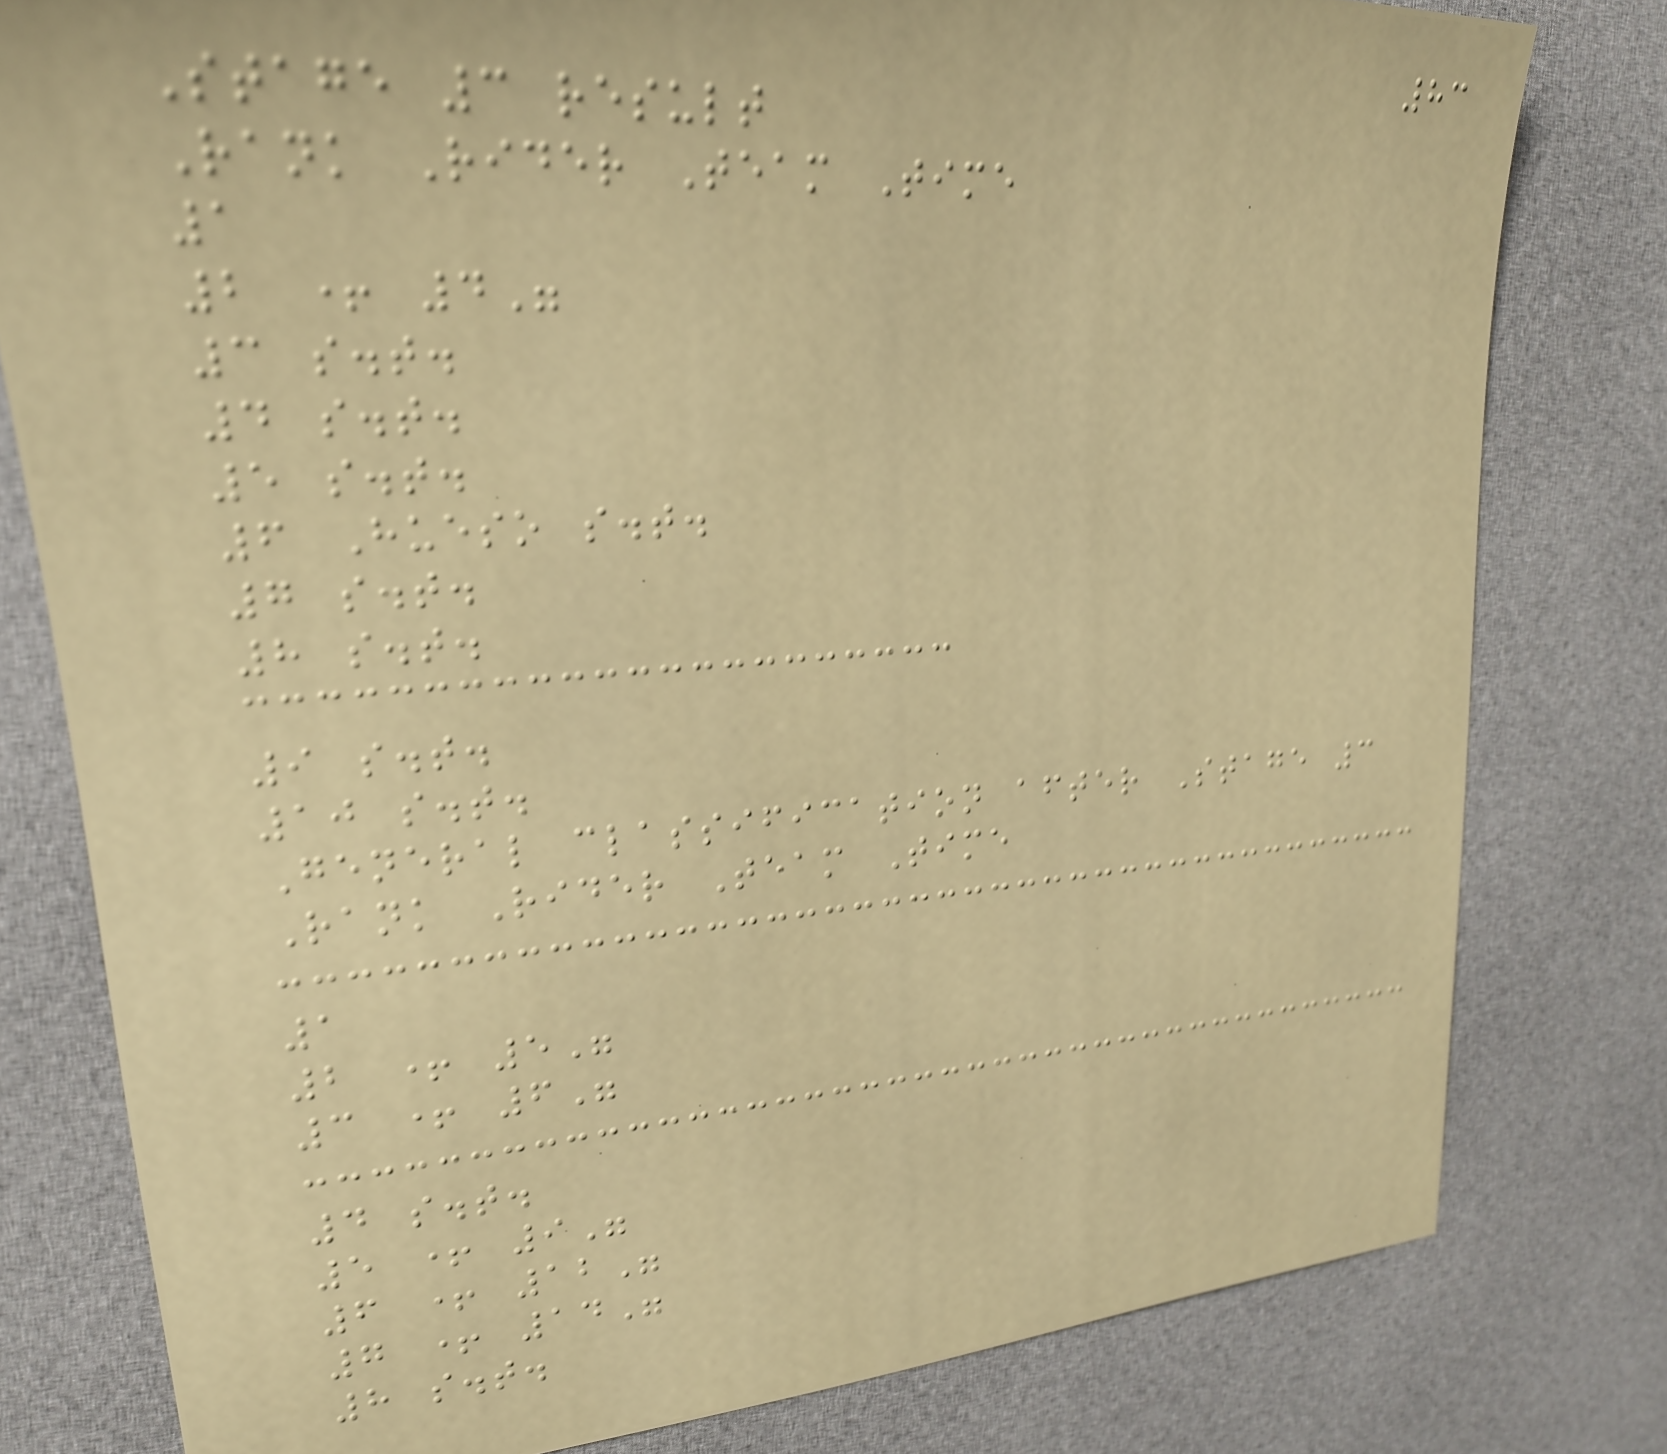83
Stage 3 result
Rank Rider Team Time
1
2 + 4"
3 s.t.
4 s.t.
5 s.t.
6 Hueso s.t.
7 s.t.
8 s.t.
9 s.t.
10 s.t.
General classification after Stage 3
Rank Rider Team Time
1
2 + 5"
3 + 6"
4 s.t.
5 + 9"
6 + 12"
7 + 14"
8 s.t.
